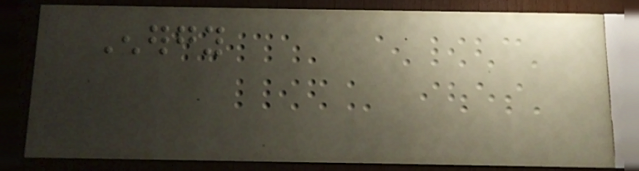Energy
